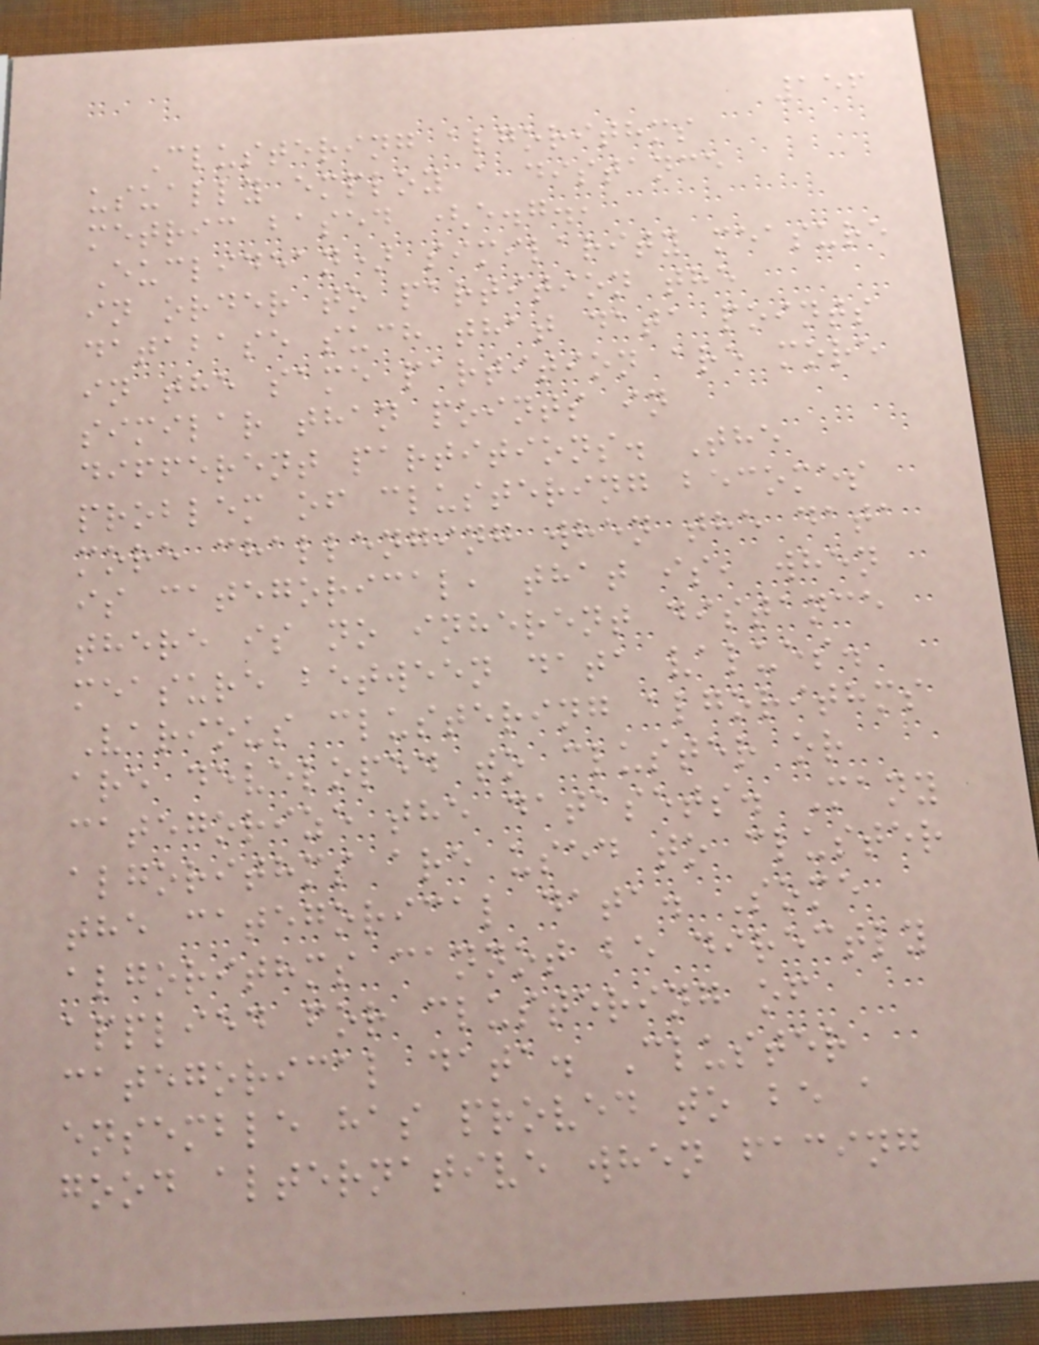156
Clustering algorithms
usually employ a distance
metric based (e.g.,
Euclidean) similarity measure
in order to partition the
database such that data points
in the same partition are more
similar than points in
different partitions. The
problem of clustering becomes
more challenging when the data
is categorical, that is, when
there is no inherent distance
measure between data values.
Various clustering algorithms
are developed to cluster or
categorize the datasets. Many
algorithms are used to cluster
the categorical data. Some
algorithms cannot be directly
applied for clustering of
categorical data. Cluster
ensemble has proved to be a
good alternative when facing
